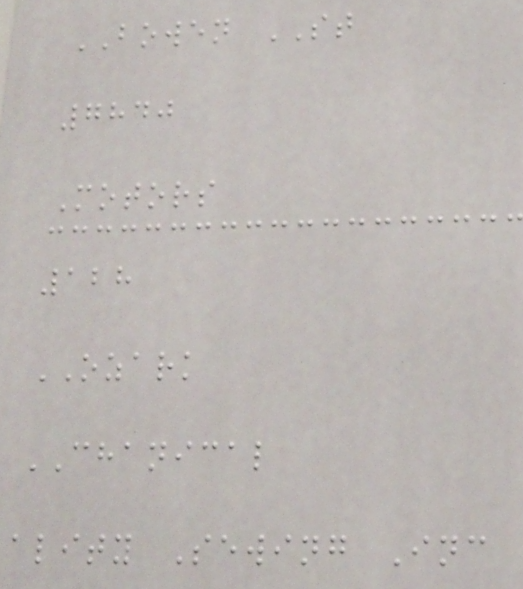BOWEN ST
7840
Motors
128
OZARK
CHANICAL
ality Sewing Inc
